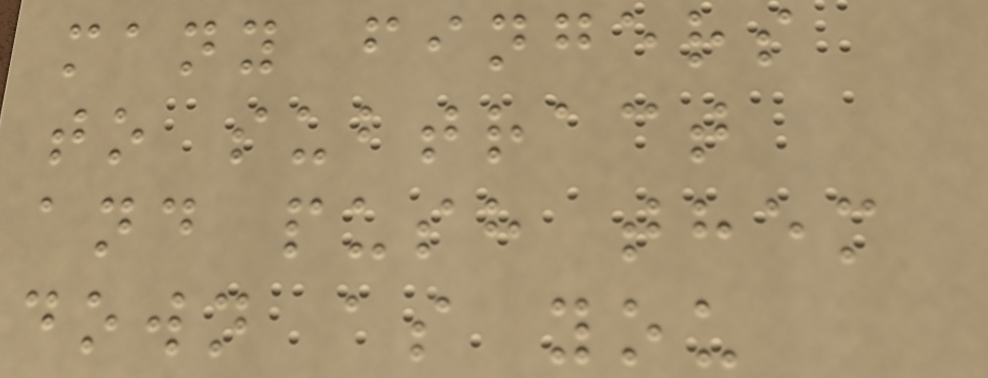many fingers
to subtract
and push them
down as you
